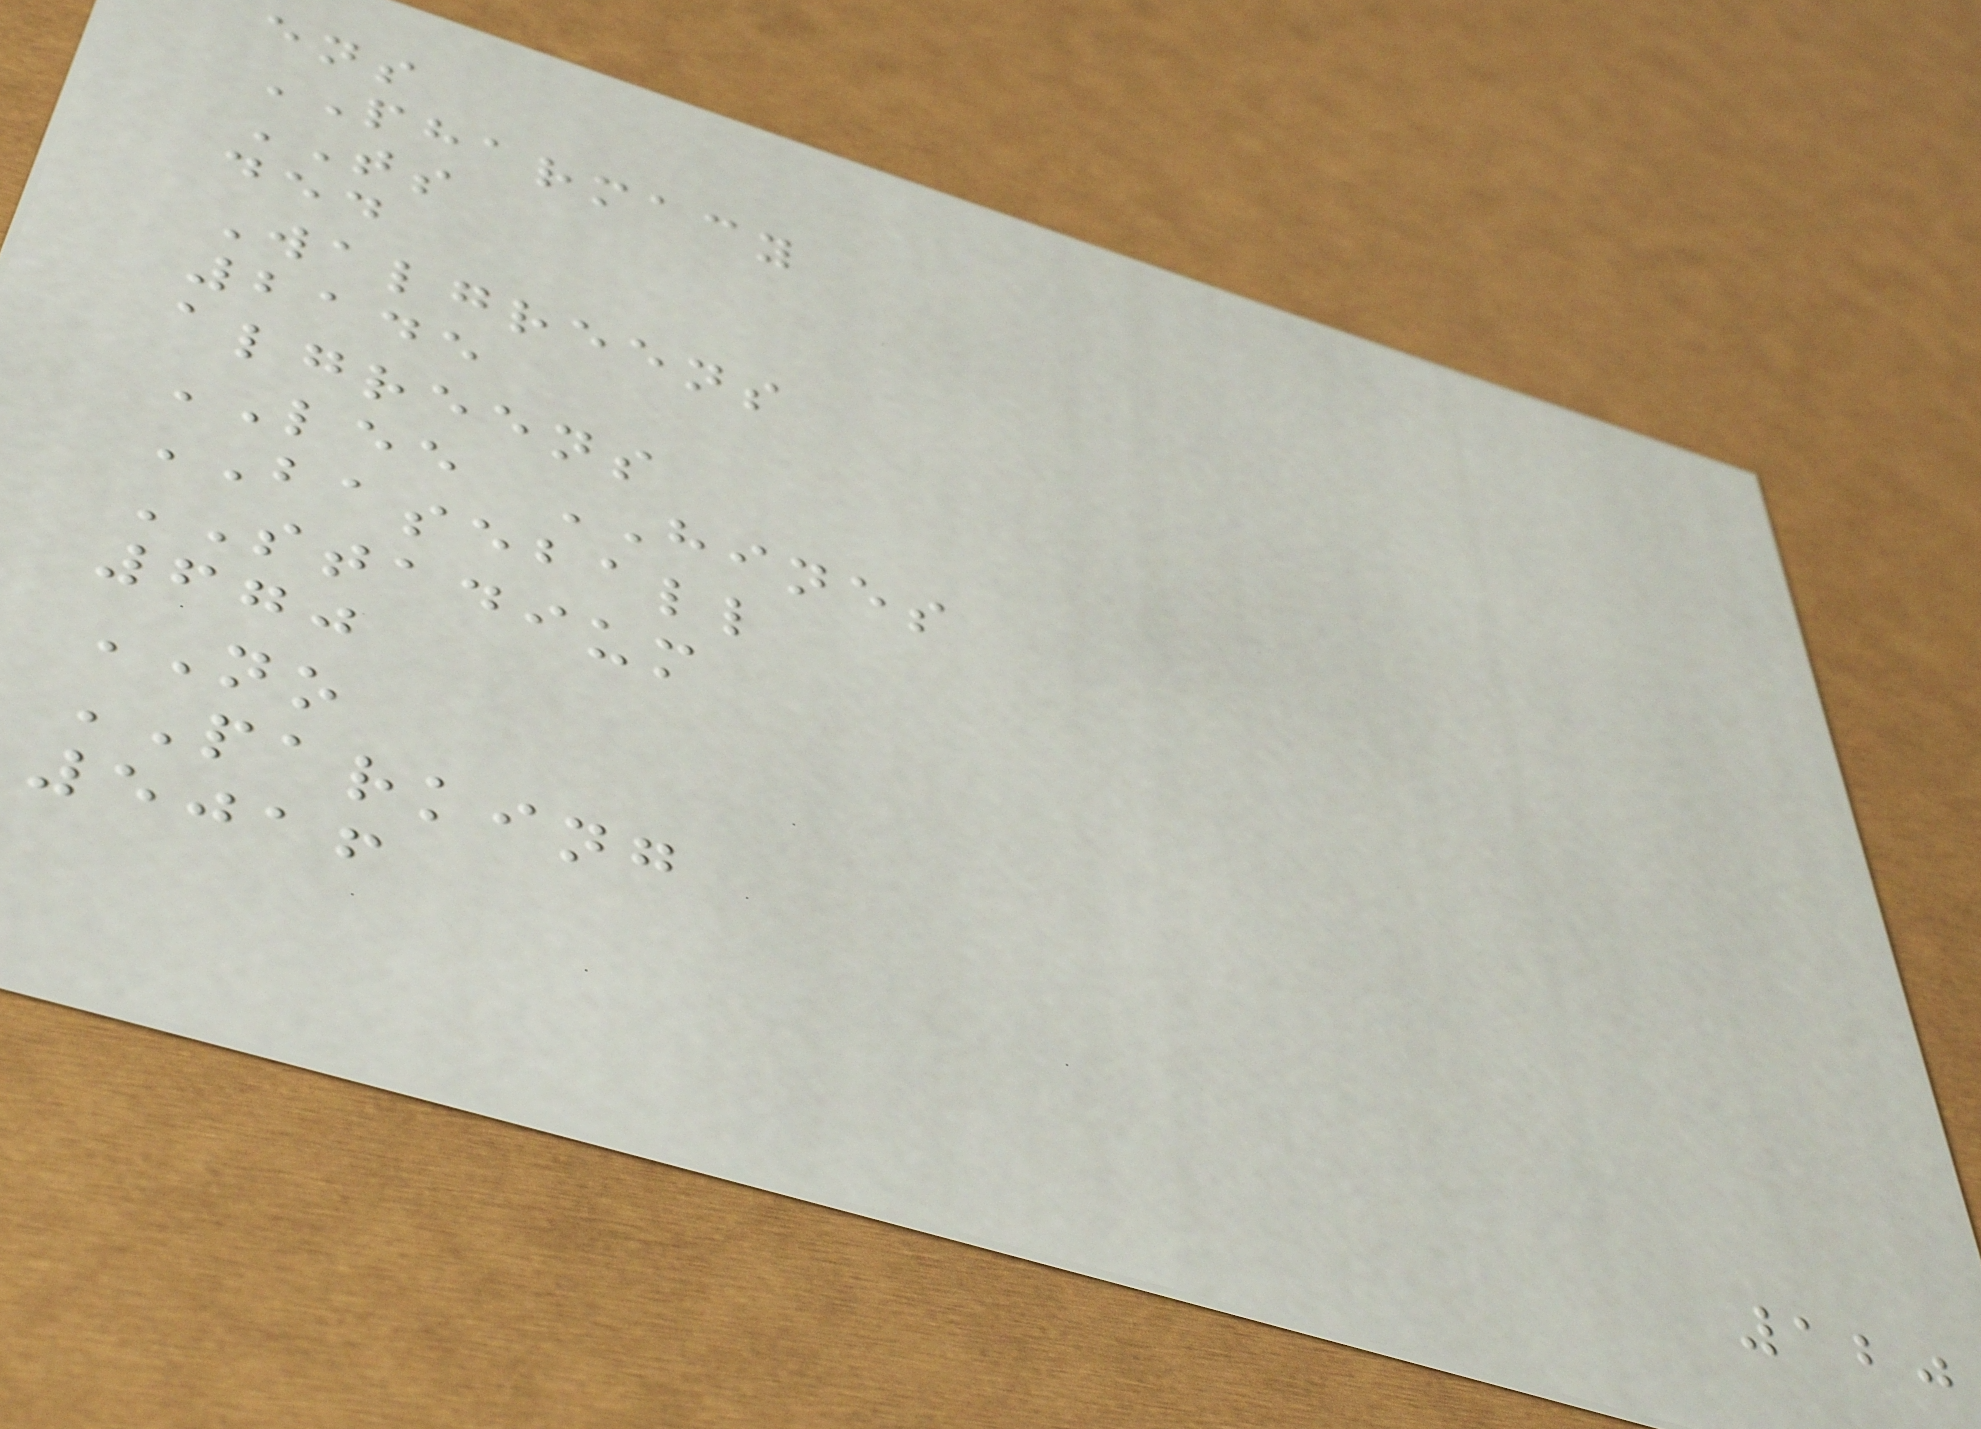ens
PHARMACY
TS
ded
Walgreens
2145
algreens
LEE HINES
BASEBALL
STADIUM
670
NO
PARKING
5016
120
